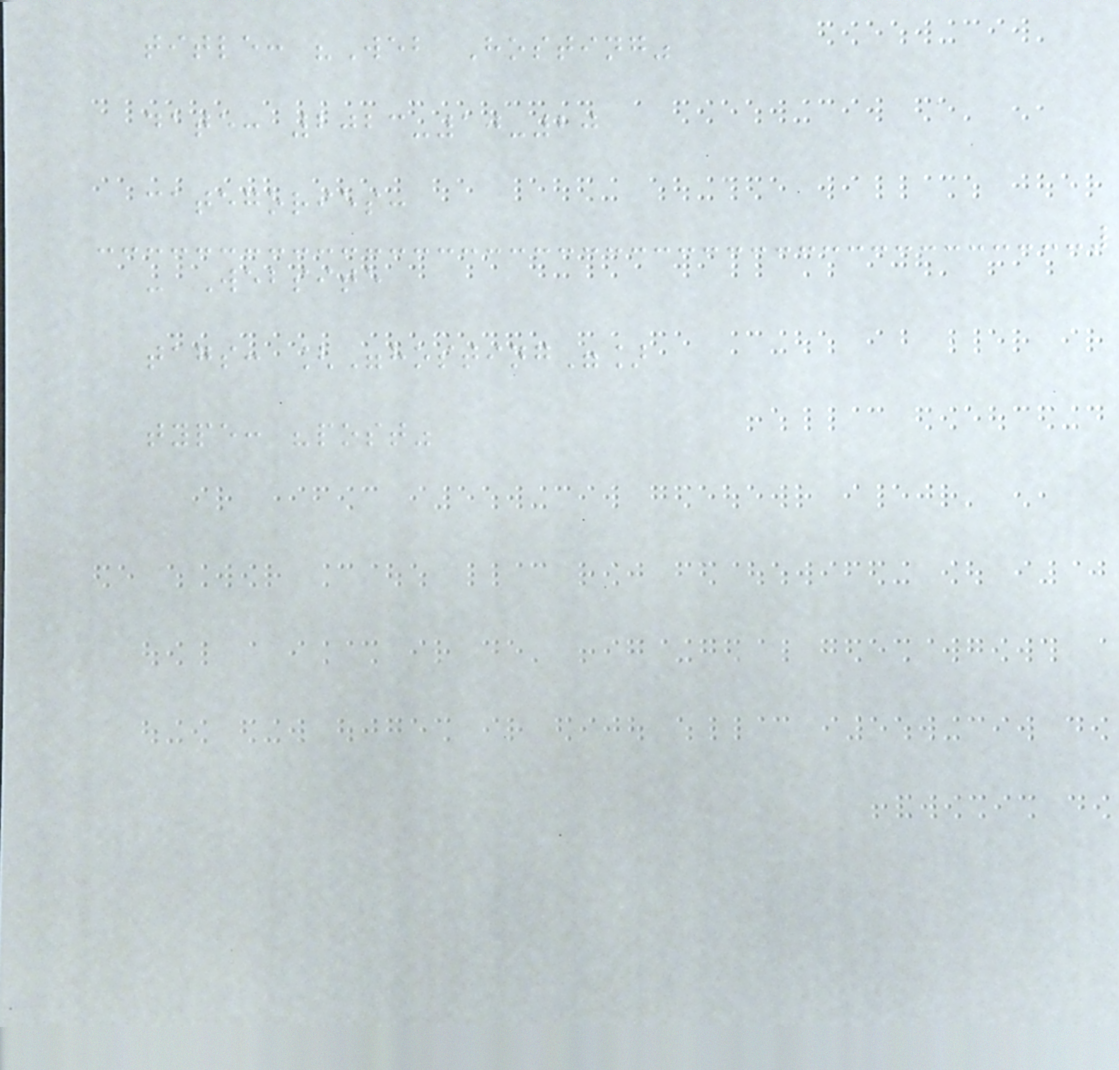title: "Web Hosting"
date: 2023-10-20
categories:
- Website
tags: ["hosting"]
type: "post"
